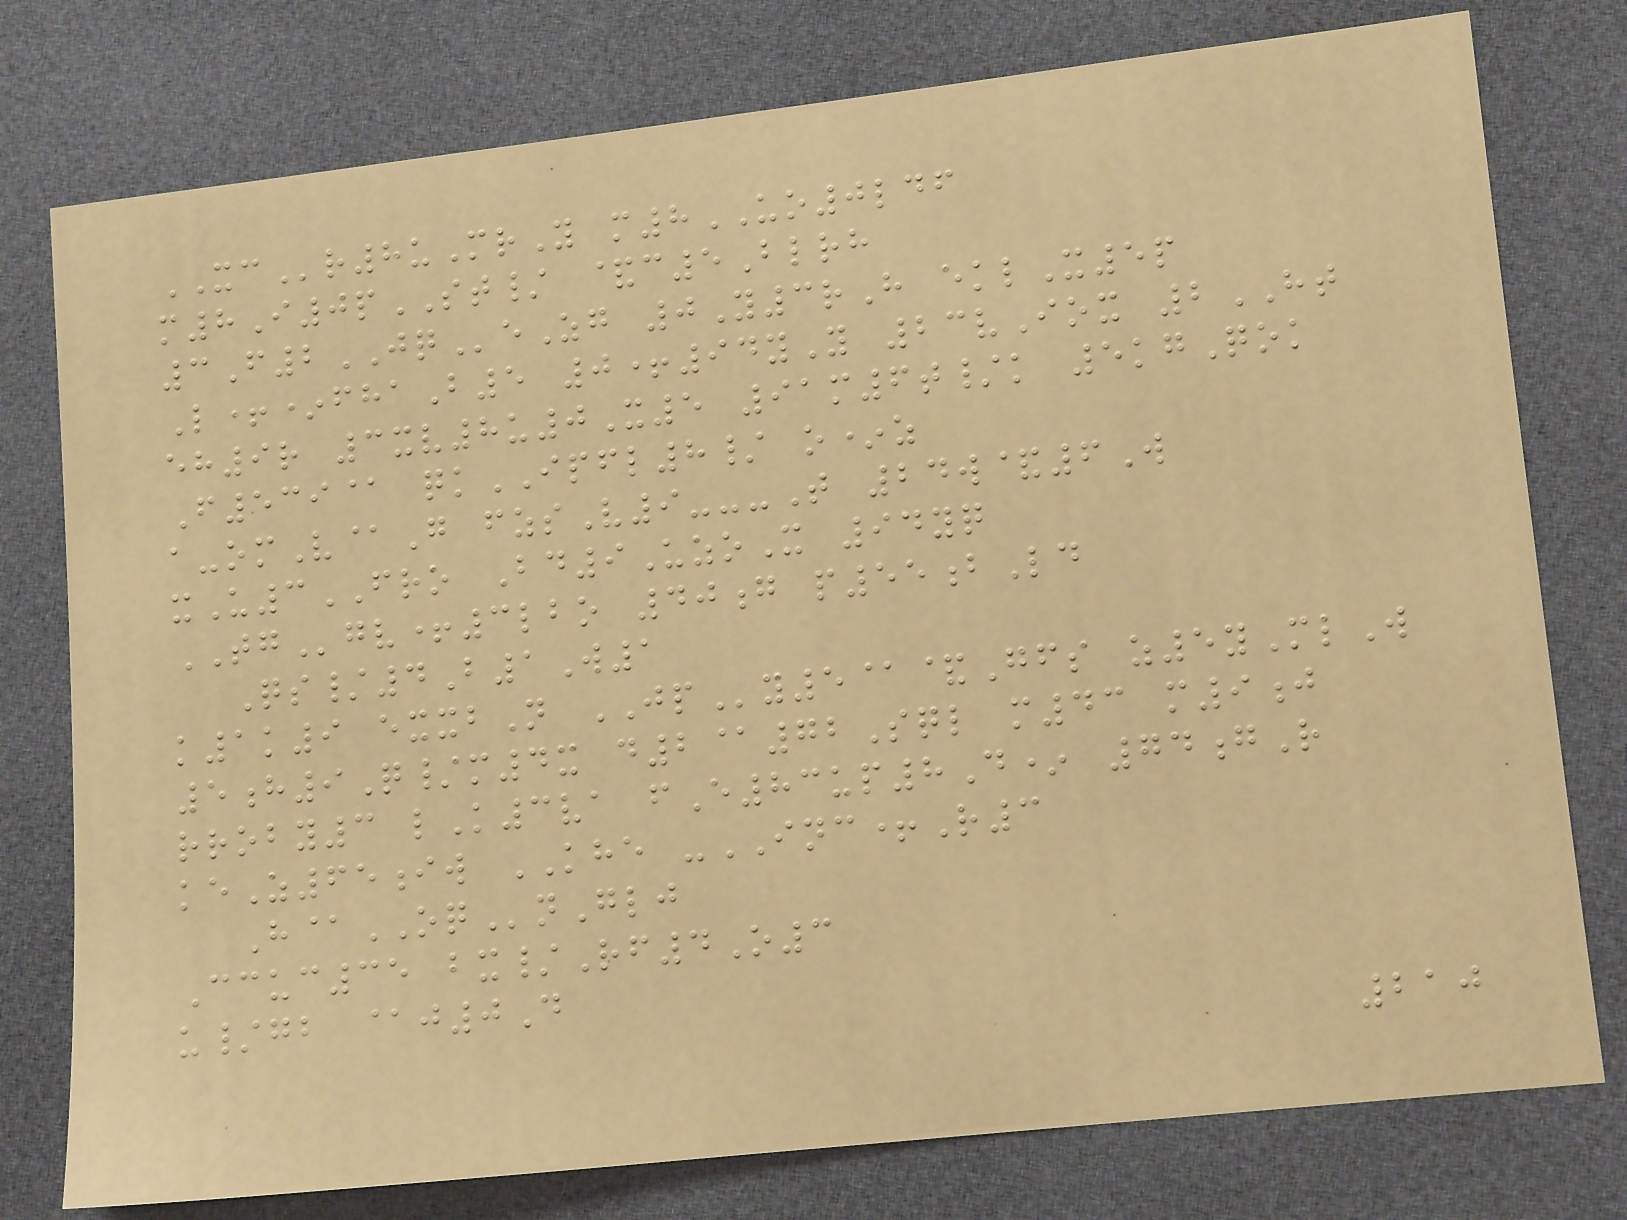XCr8uMrY m8UO0ldf
m8I0pST/ &c5Blrh
3F2JQeZg 0Y3rH eklX5p
L+*fhaB5 0+94yY 23vIox 2HT
eh9r 3xv8u0X5 91m6t/k 5kgQok
F539@ qkIPFL8/ o*z
a-omV@G fzsV9---T 24w&6W
xU3FRO Bd9UzoX 94yq
TGgv+3lbo 40g p55bLd
Qs/4B1W1
k1k9 exxbN JPy5@&Gfs z5yMlW
5h9Q/m4x d2@72Sql m43 m9j
rroby3 lK3va fE83up8D* 74gR
keZ65iw KHE -INC+R3
H@OQnGlj
Ccuc35 bx/Rf4O3
u/gb @j0D
210
